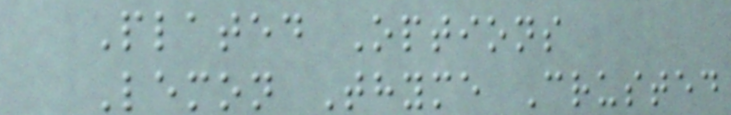Plated Options
Lemon Thyme Crusted
